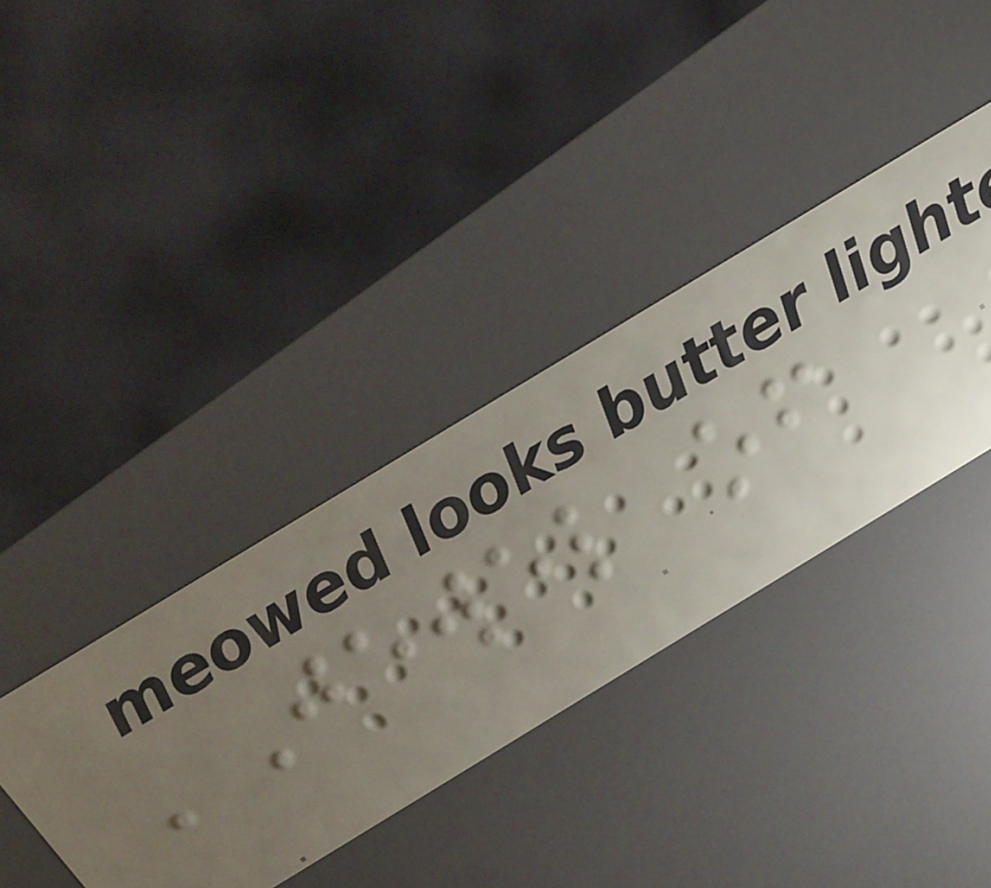'Jewel of
